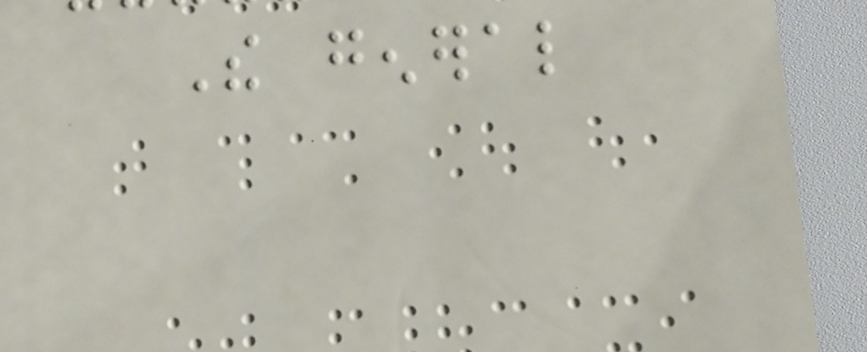The general
